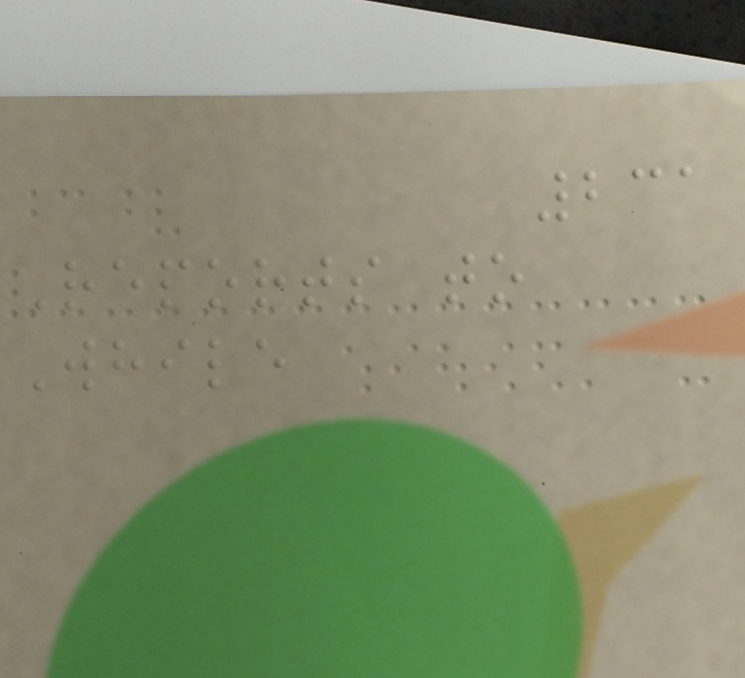231
Reports to
While
